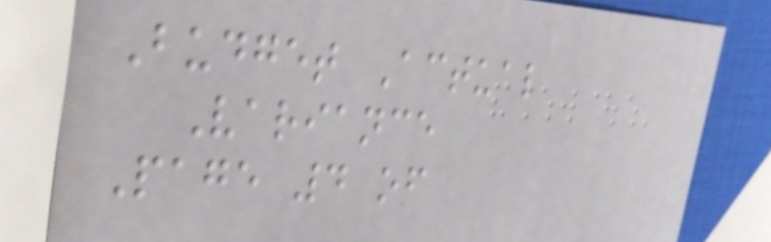Budget Actual
Variance
Page 4 of
